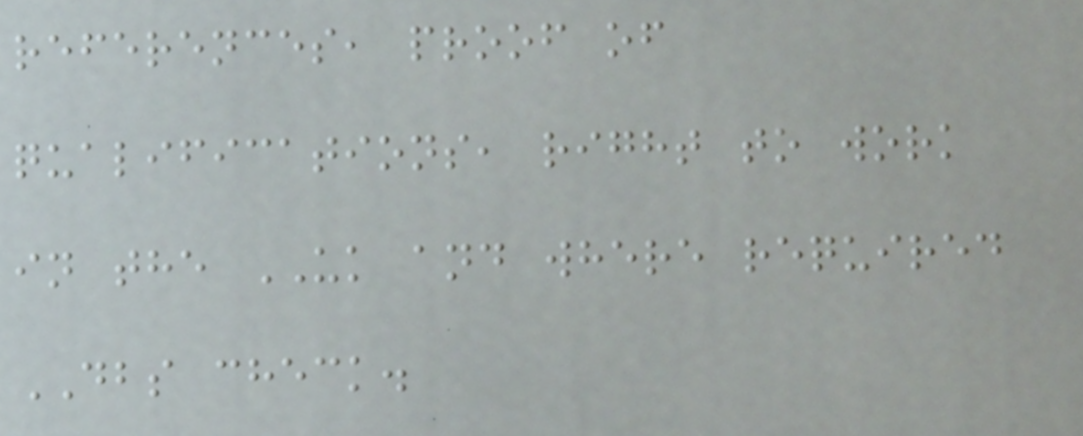references, proof of
qualifications, right to work
in the UK and where required
DBS check.
